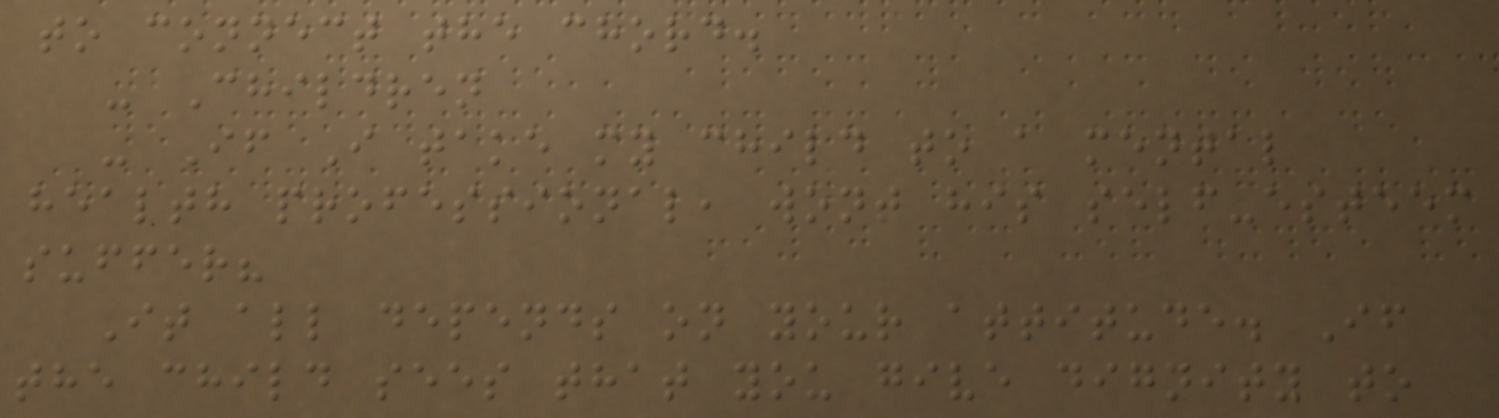to connect the chord.
- Children
- If I take my child to a mental
health professional, wont his self-esteem
suffer?
It all depends on your attitude. If
the child sees that you give dignity to
